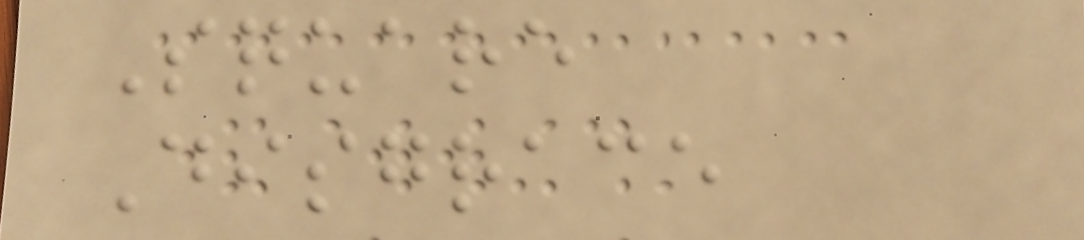Square
Disgrace
